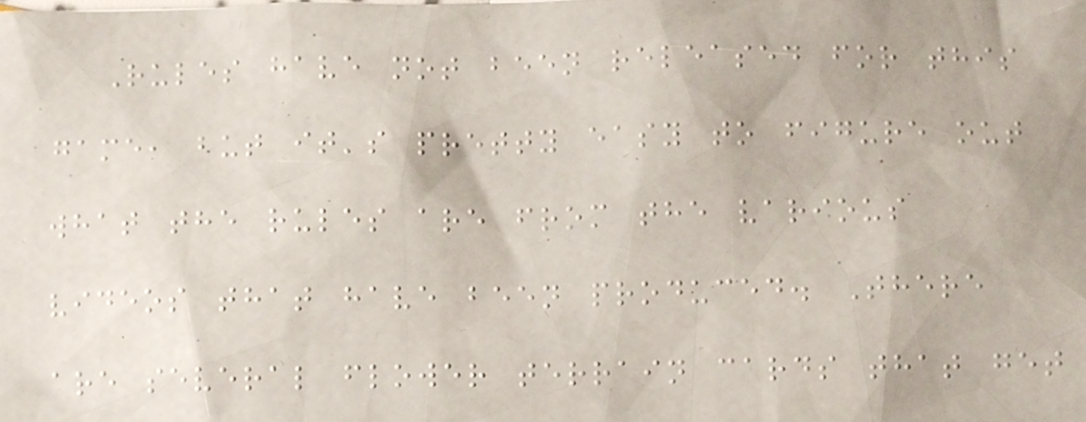Rules have not been released for this
game, but it's pretty easy to figure out
what the rules are from the various
videos that have been produced. There
are several flower terrain cards that get
